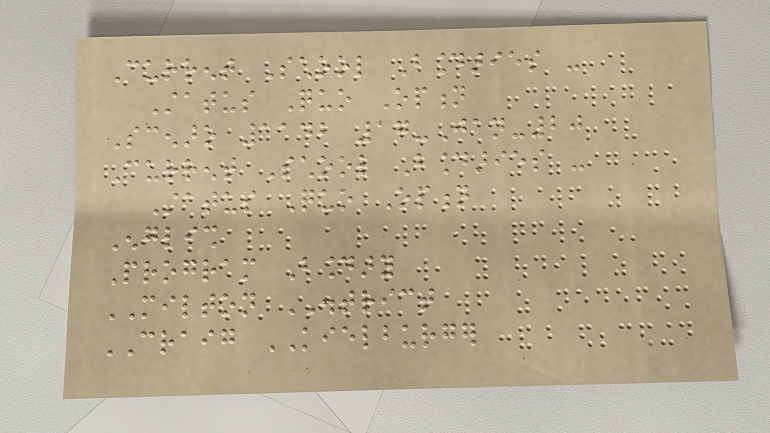Current School Boundaries -
Status Quo Option
Scenaro 1142 17-Jan-20
Current School Boundaries -
Status Quo Option
English
Program Boundary
MILTON DISTRICT
CRAIG KIELBURGER
